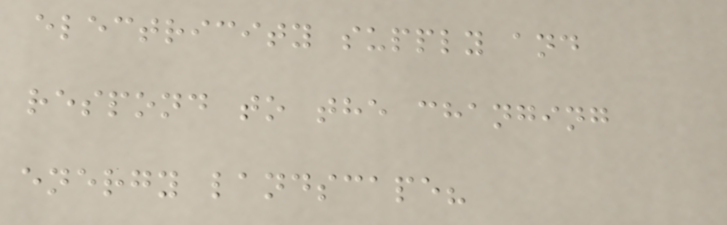electricity supply and
respond to the changing
energy landscape?
